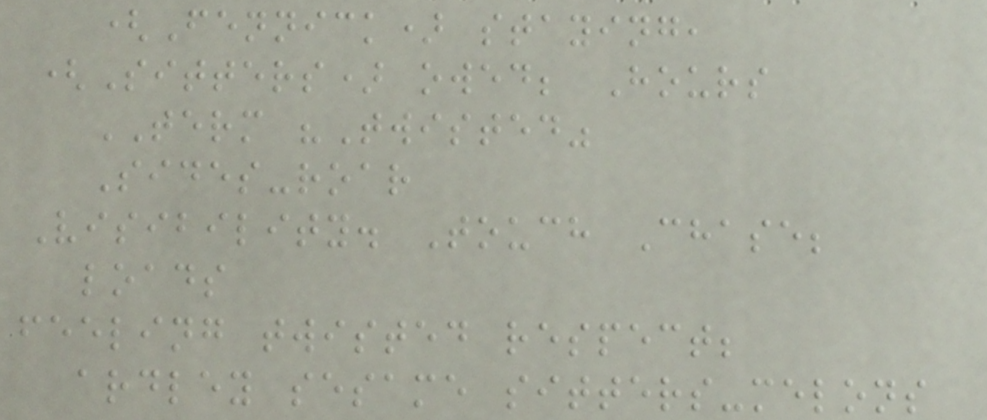(Fennick) staying,
(Sitters) owed; Hours
TERM "Twisted"
Sides-roar
Visibility. Touch Chase;
loads
feeling twisted respect;
ardley sesame sitters-melons
